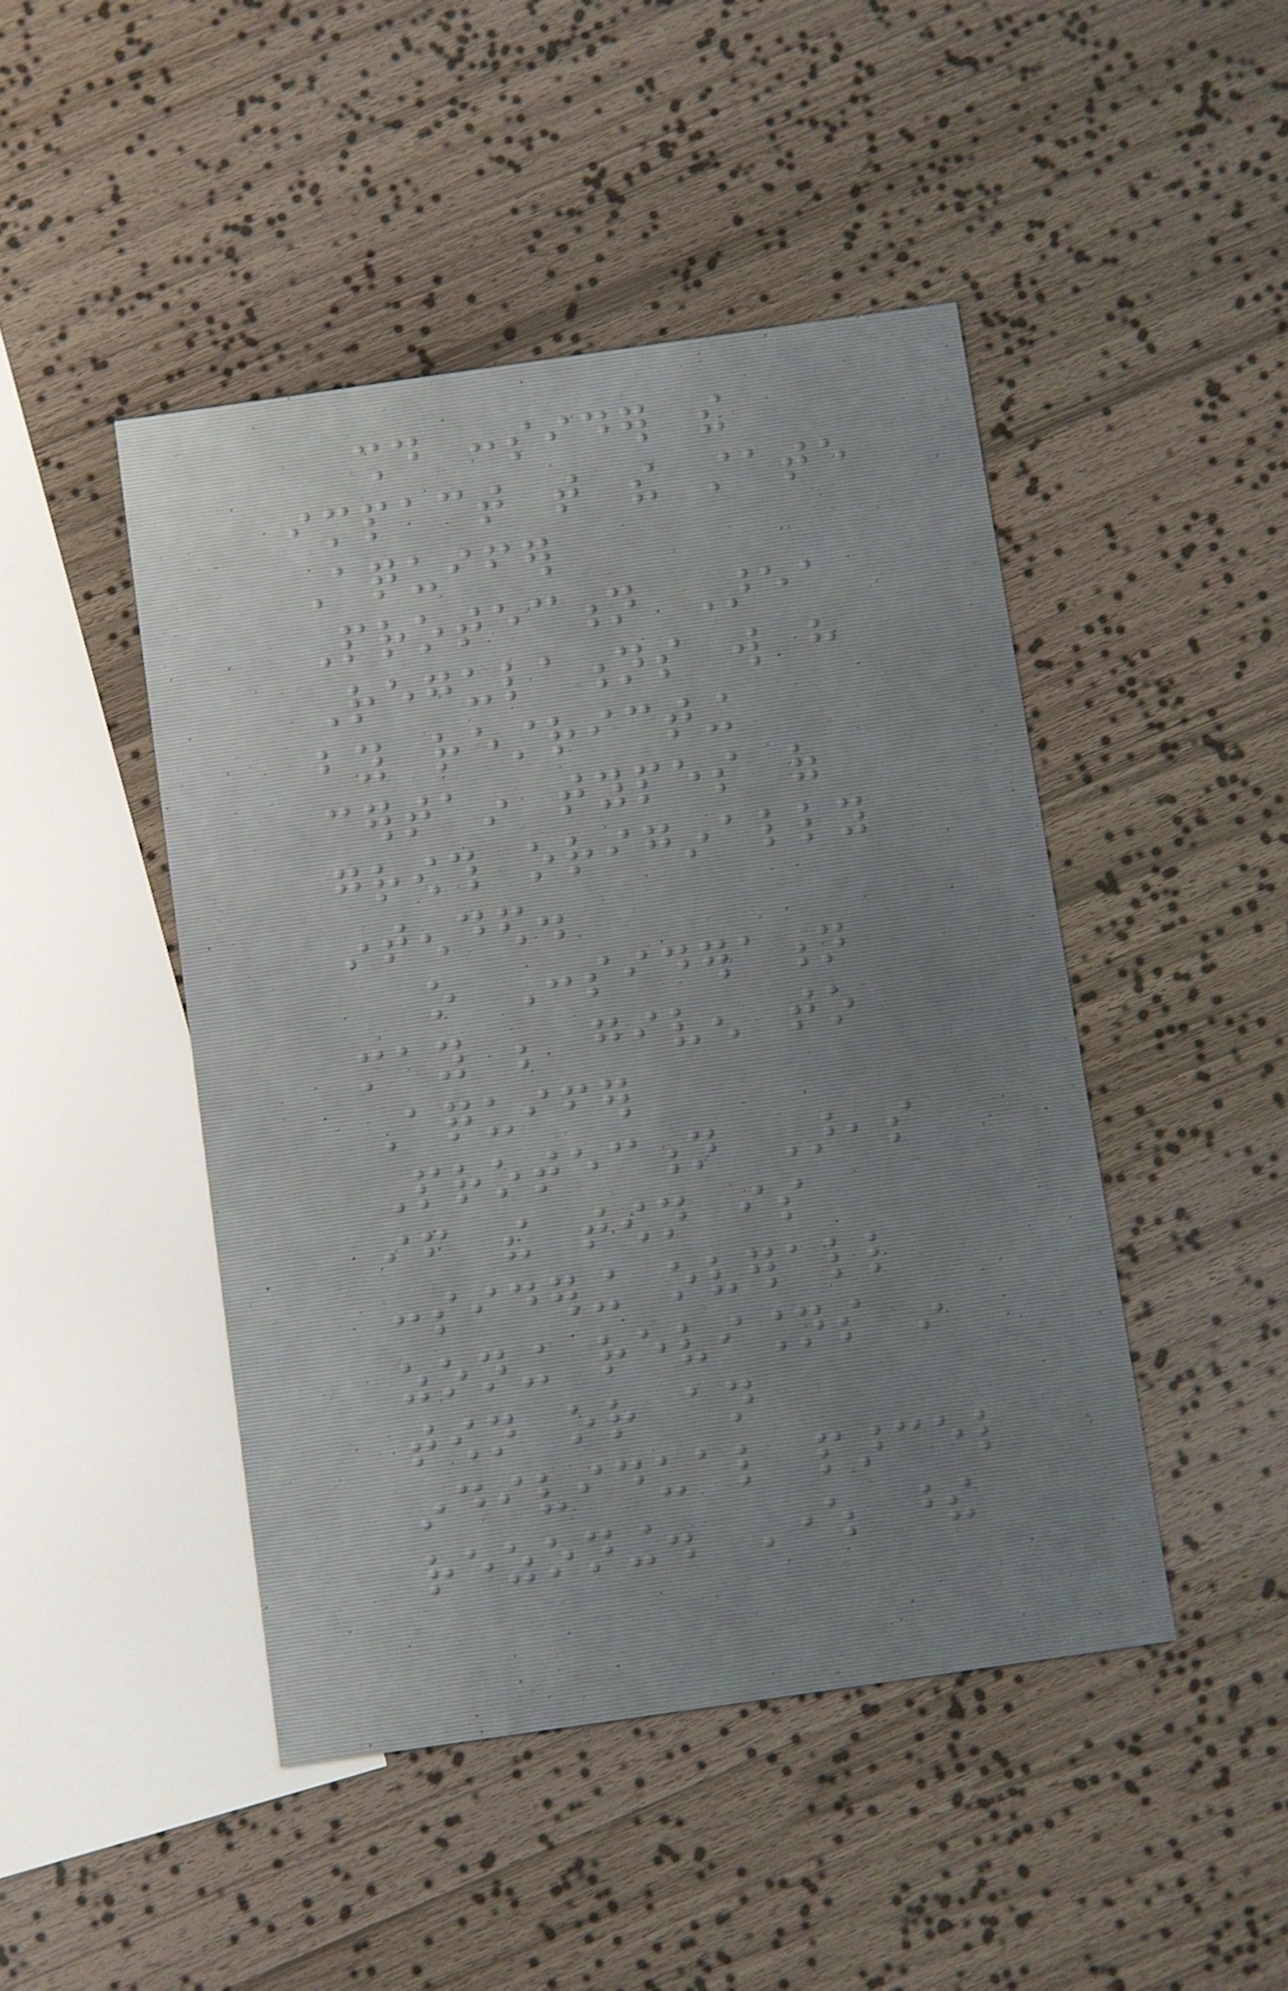should consider the
impact that the state
Aquifer
Protection Area
Regulations will have
by restricting
certain types of
growth originally
intended.
o Consideration
may be given to
Aquifer
Protection Areas
if the town is
considering overall
zoning revisions in
town or an
individual parcel
rezoning. Where these
